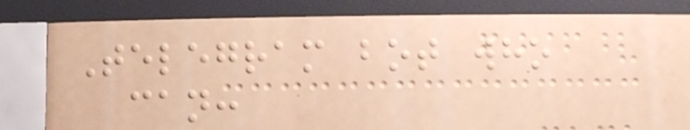Telegram bot who
can:
